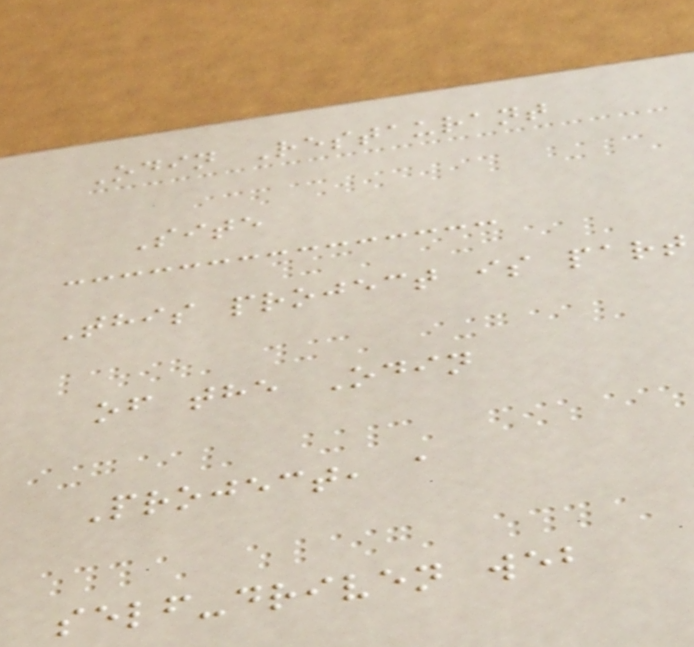Odin Restaurant
Site
This project is part
of the Odin
Project, a
self-driven web
